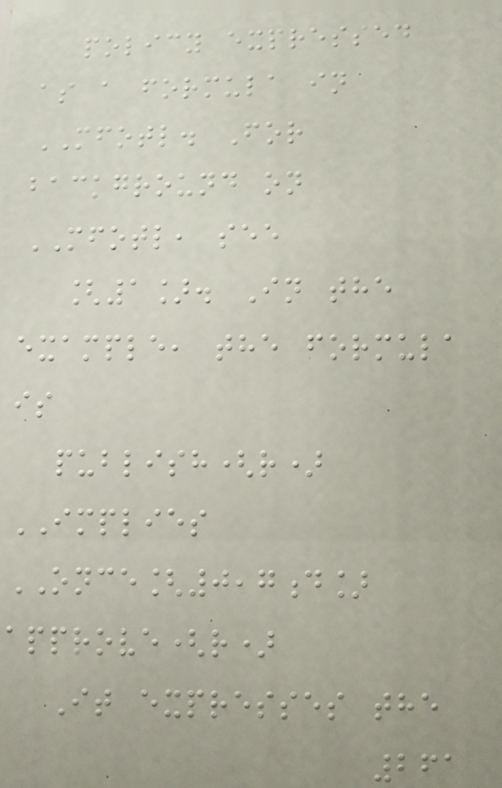policy expressed
as a formula in
MFOTL. For
background on
MFOTL, see
[1]. In the
example, the formula
is
publish(r)
IMPLIES
ONCE[0,7d]
approve(r)
It expresses the
261
